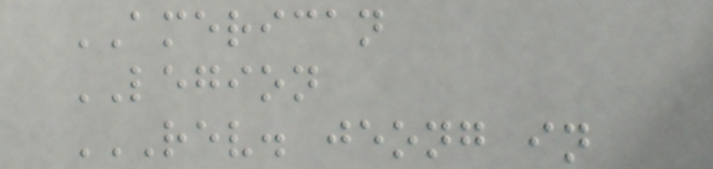AMERICAN
LEGION
REV. JEONG IN
